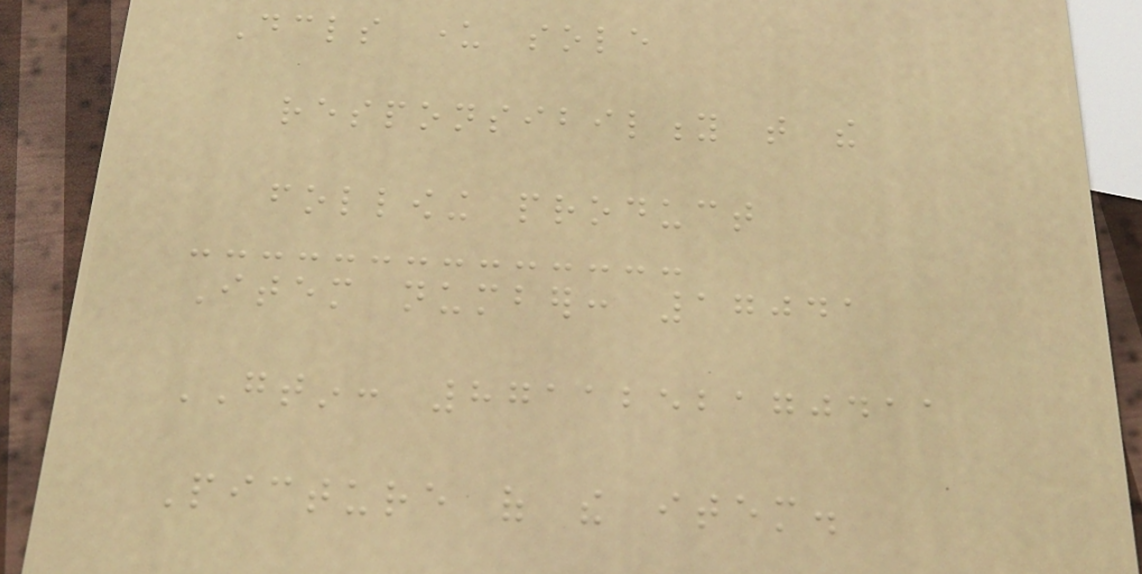Declares under sole
responsibility that the
following product
Item number: 17041
GTIN: 8711252170411
Picture of the item.
